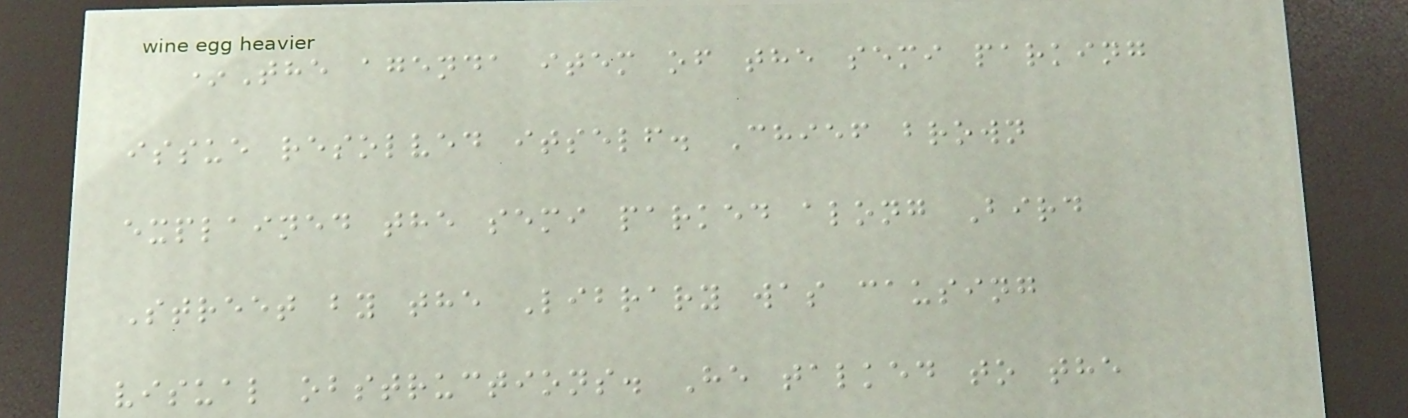*The agenda item of the semi parking
issue resolved itself. Chief brown
explained the semi parked along Bird
Street by the Library was causing
visual obstructions. He talked to the
